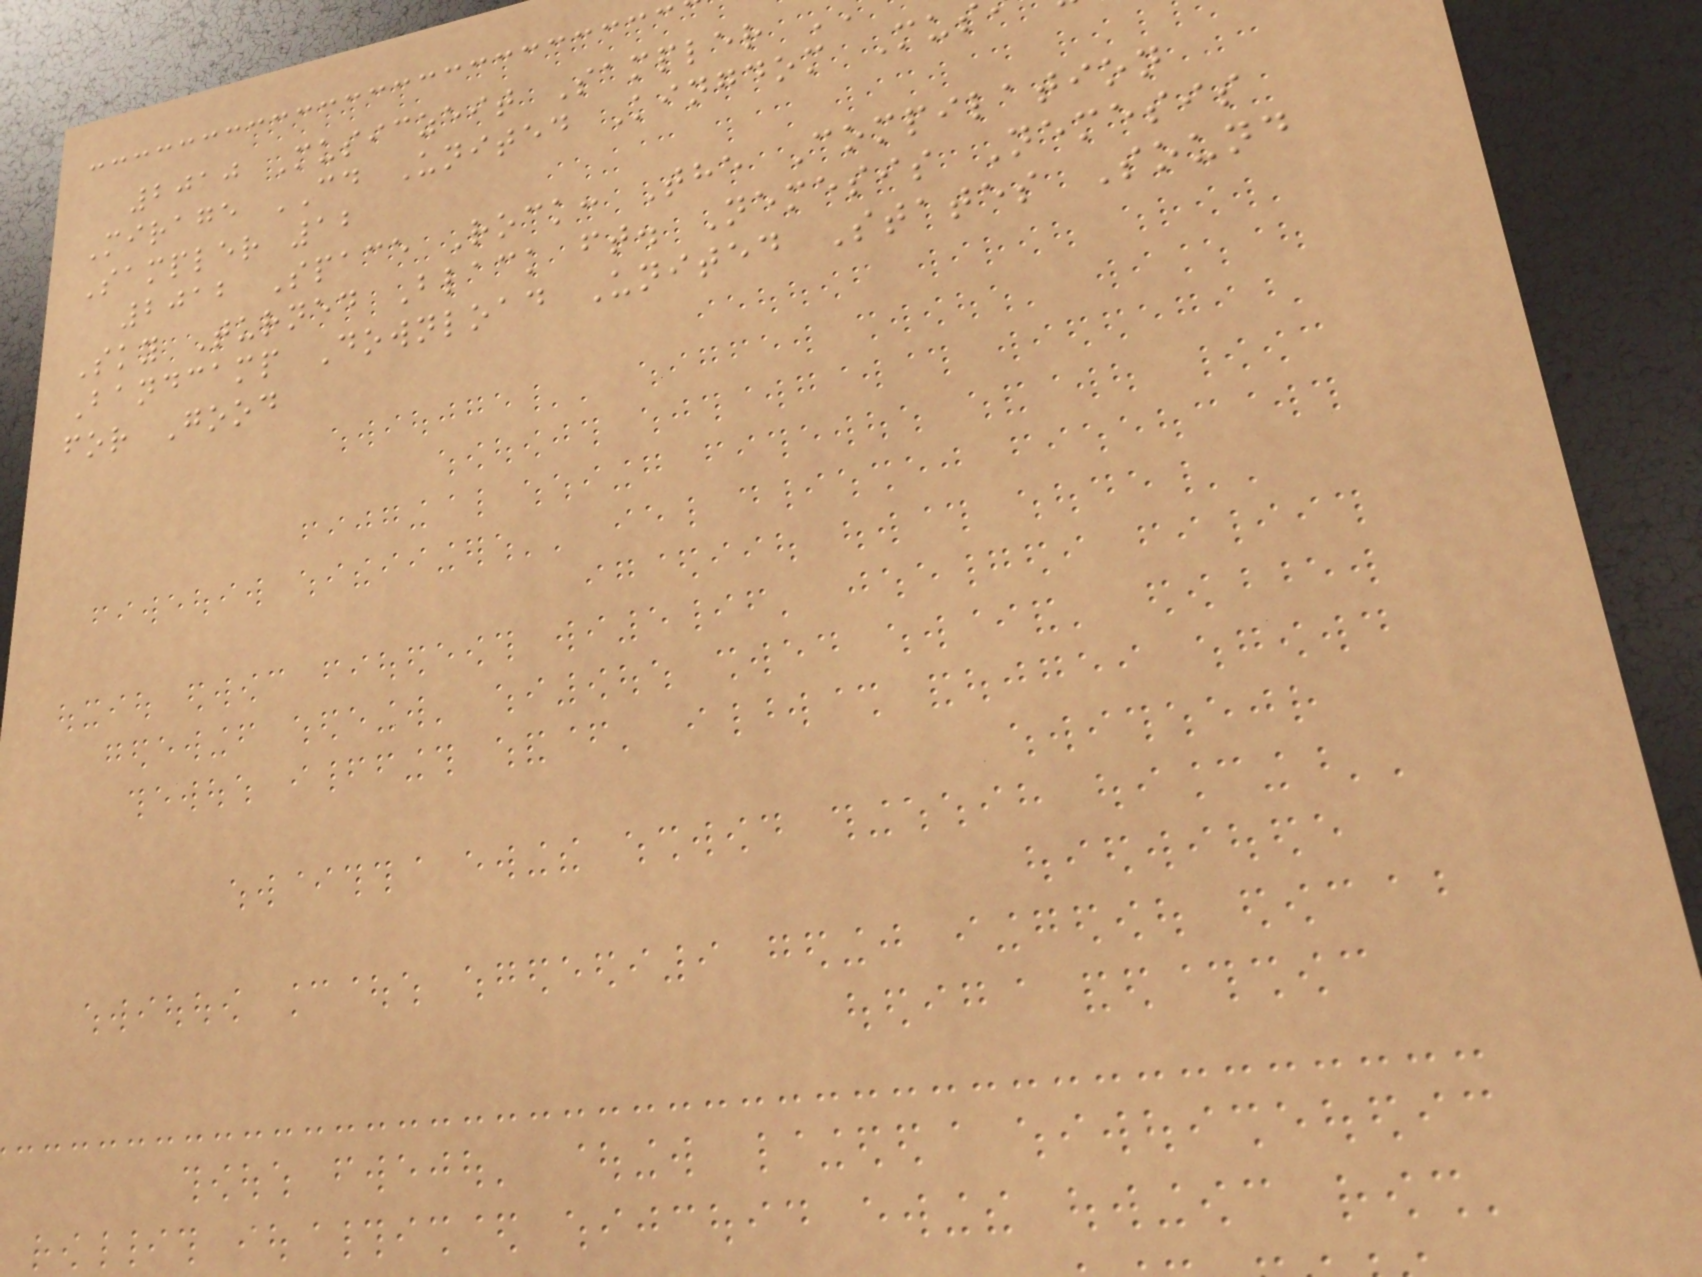2010 Musiczeit Sampler
Mirage CD United Kingdom Mus
Sampler 12
2012 Space Rock: The Compilation
Sky Turned Black ft. Nemesis Nemesis
Bandcamp Download United States Sound
for Good
